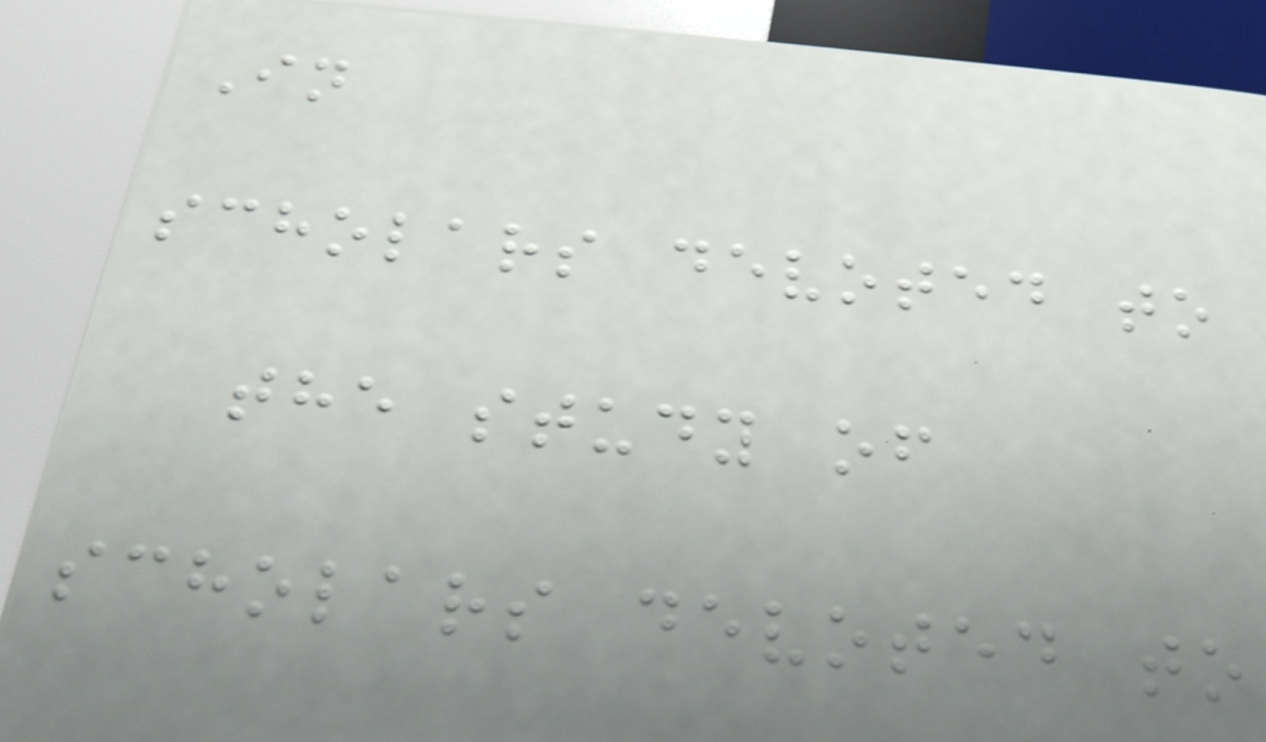In
scholars devoted to
the study of
scholars devoted to
